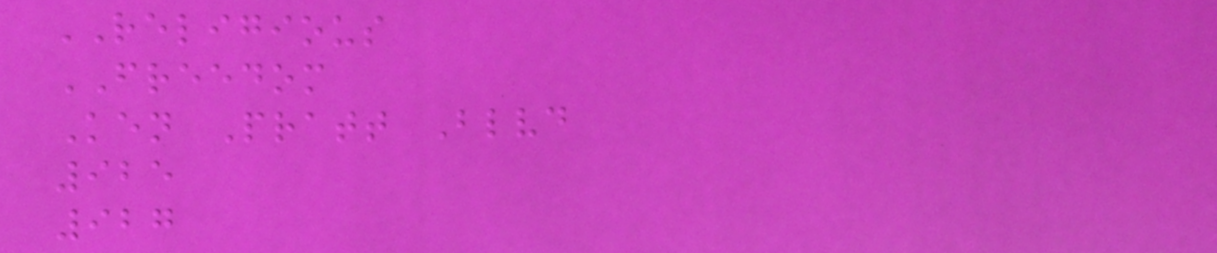RELIGIOUS
FREEDOM
Ken Pratt Blvd
925
927
